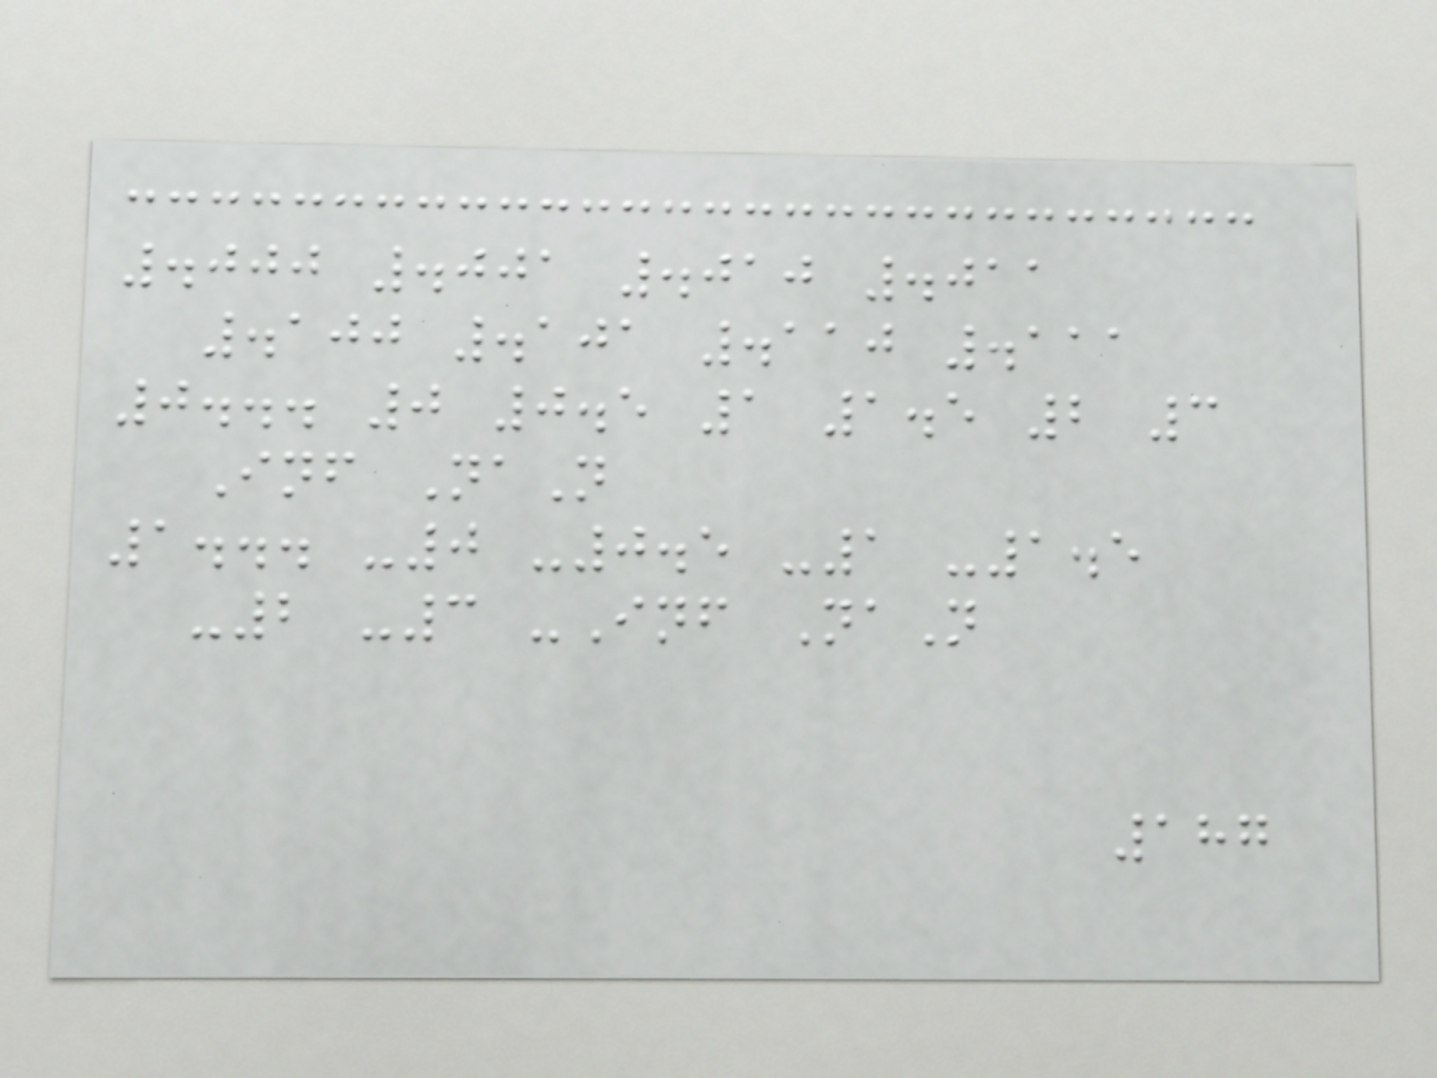.000 .001 .010 .011
.100 .101 .110 .111
0... 0 0.5 1 1.5 2 3
Inf NaN
1... -0 -0.5 -1 -1.5
-2 -3 -Inf NaN
187
